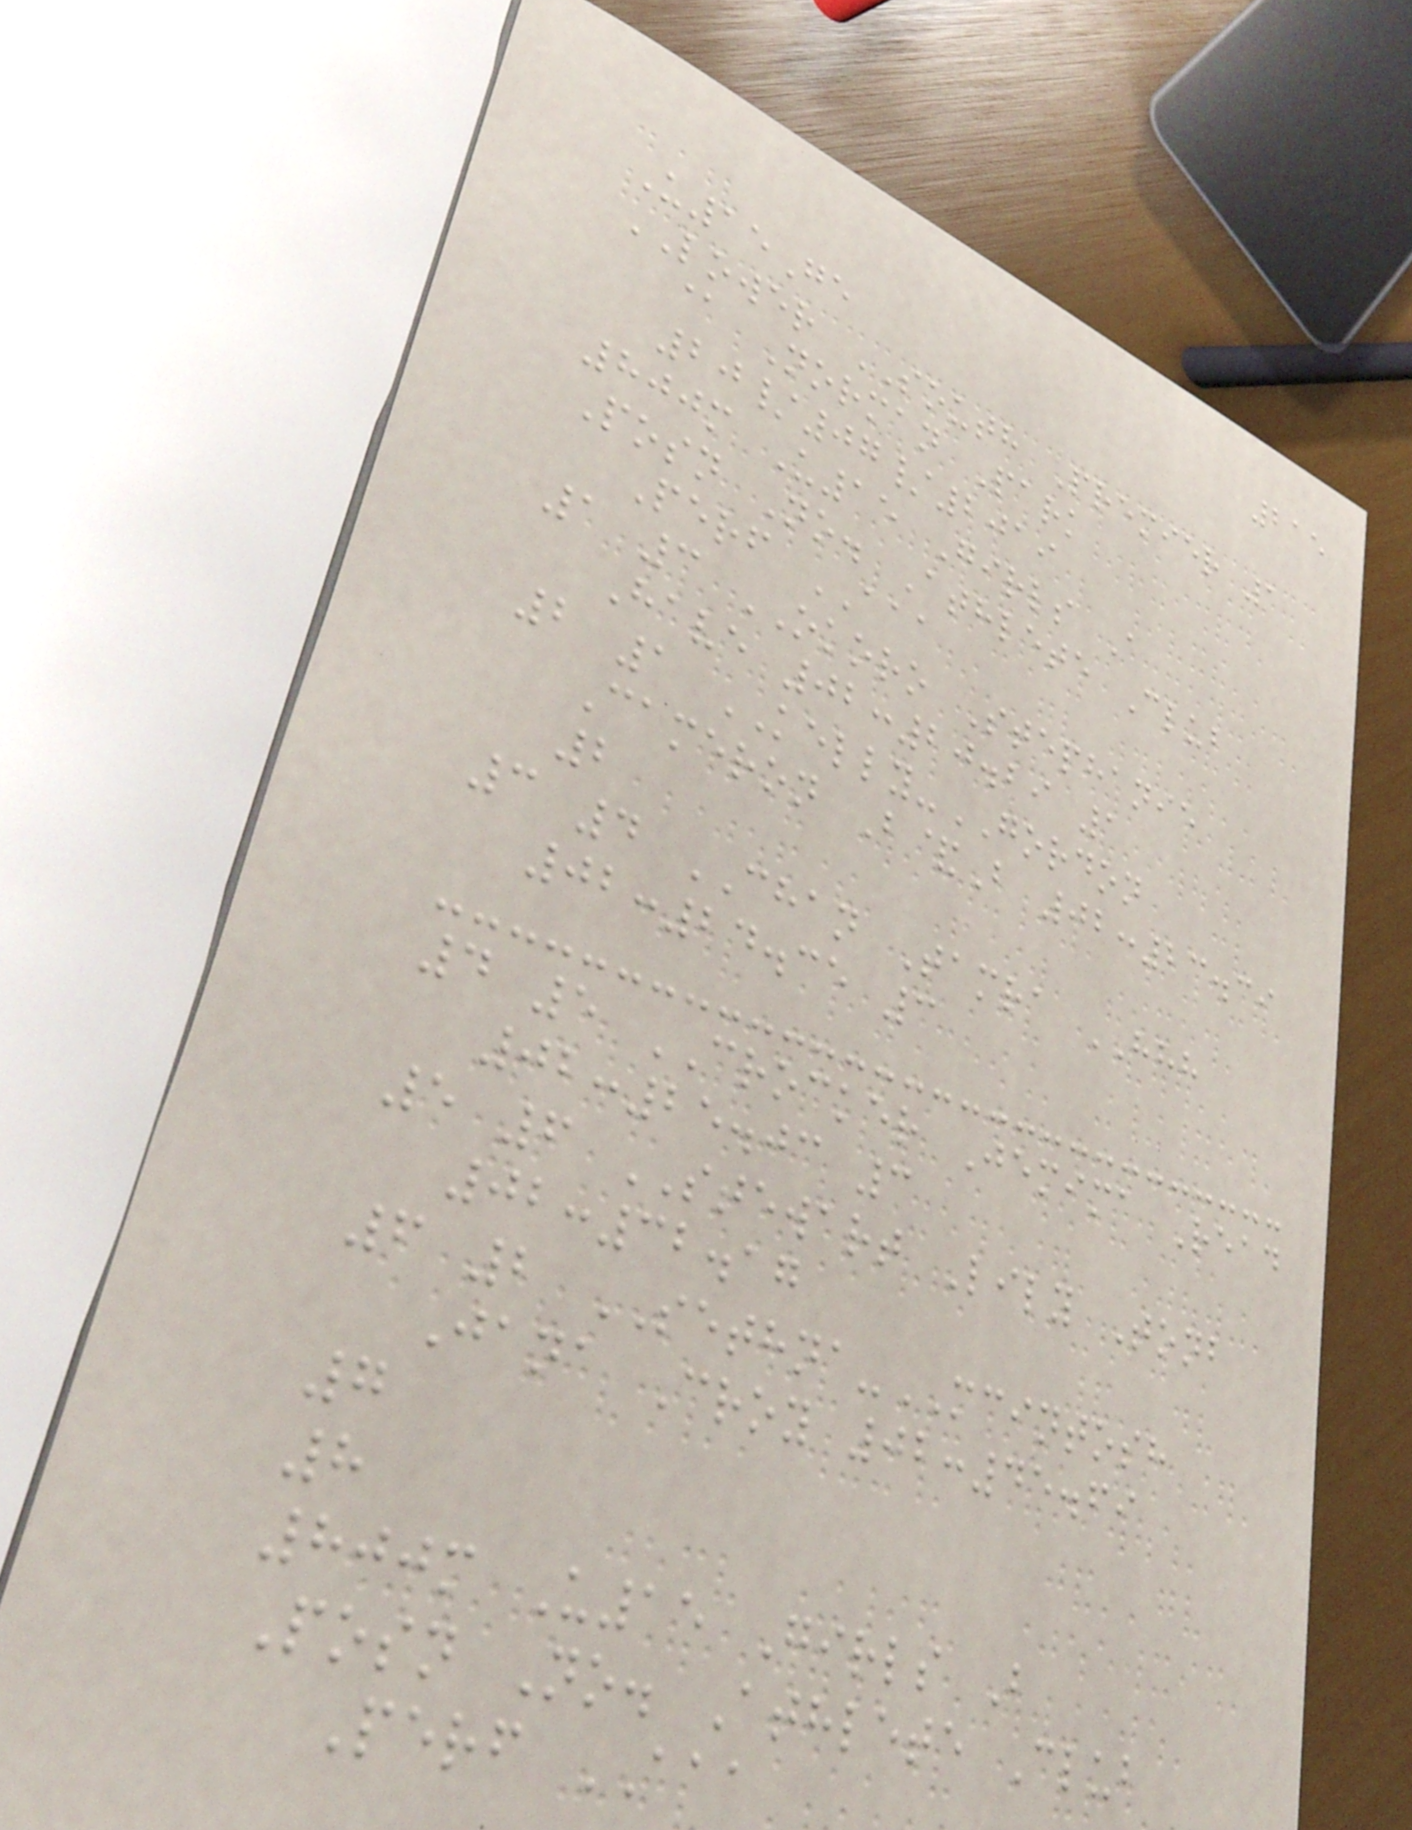215
U15Ge
LOWER SOUTH Premier 1
@ Norman Park
20/07/2019
800m U15 Girls A
Posn No. Athlete Club
Perf AAA
1 3 OKORO Stephanie
Have 02:20.29 1
2 1 KELLY-GORDON
Cameron B&B 02:23.39
2
3 4 CHAN Tamra HHH
02:24.35 3
4 5 CROCKER Jemima Read
02:25.03 3
5 6 STEWART Lily Tonb
02:32.17
6 2 SETHNA-MCINTOSH
Jana Croy 02:45.69
7
8
800m U15 Girls B
Posn No. Athlete Club
Perf AAA
